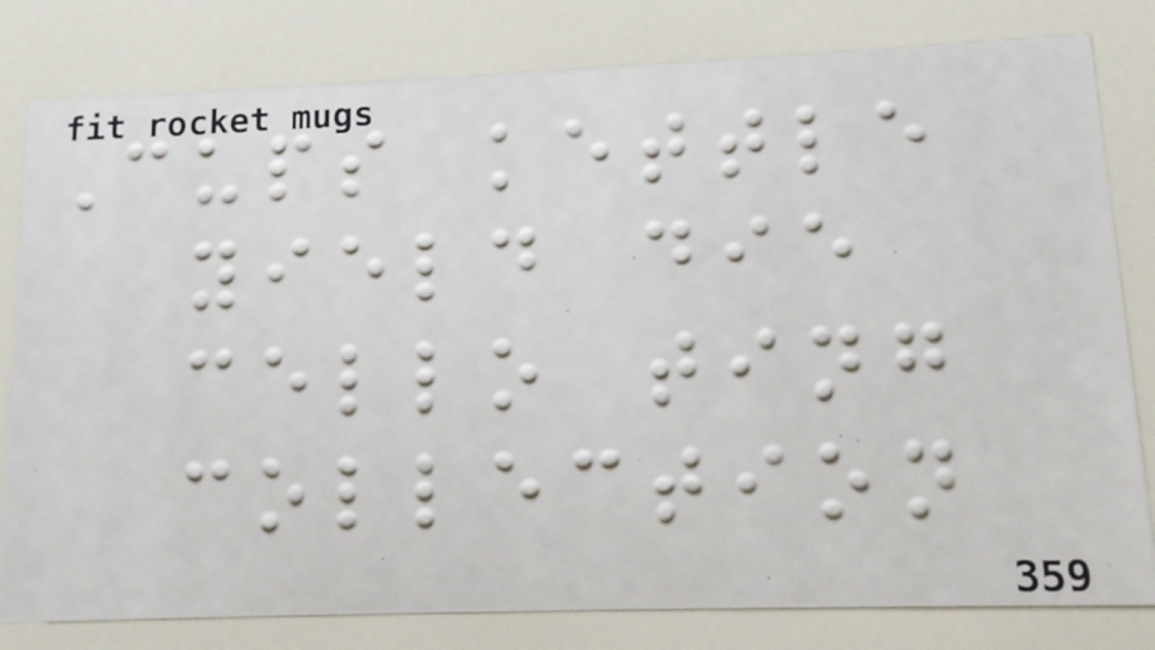Cups kettle
yield die
cello ting
collection
